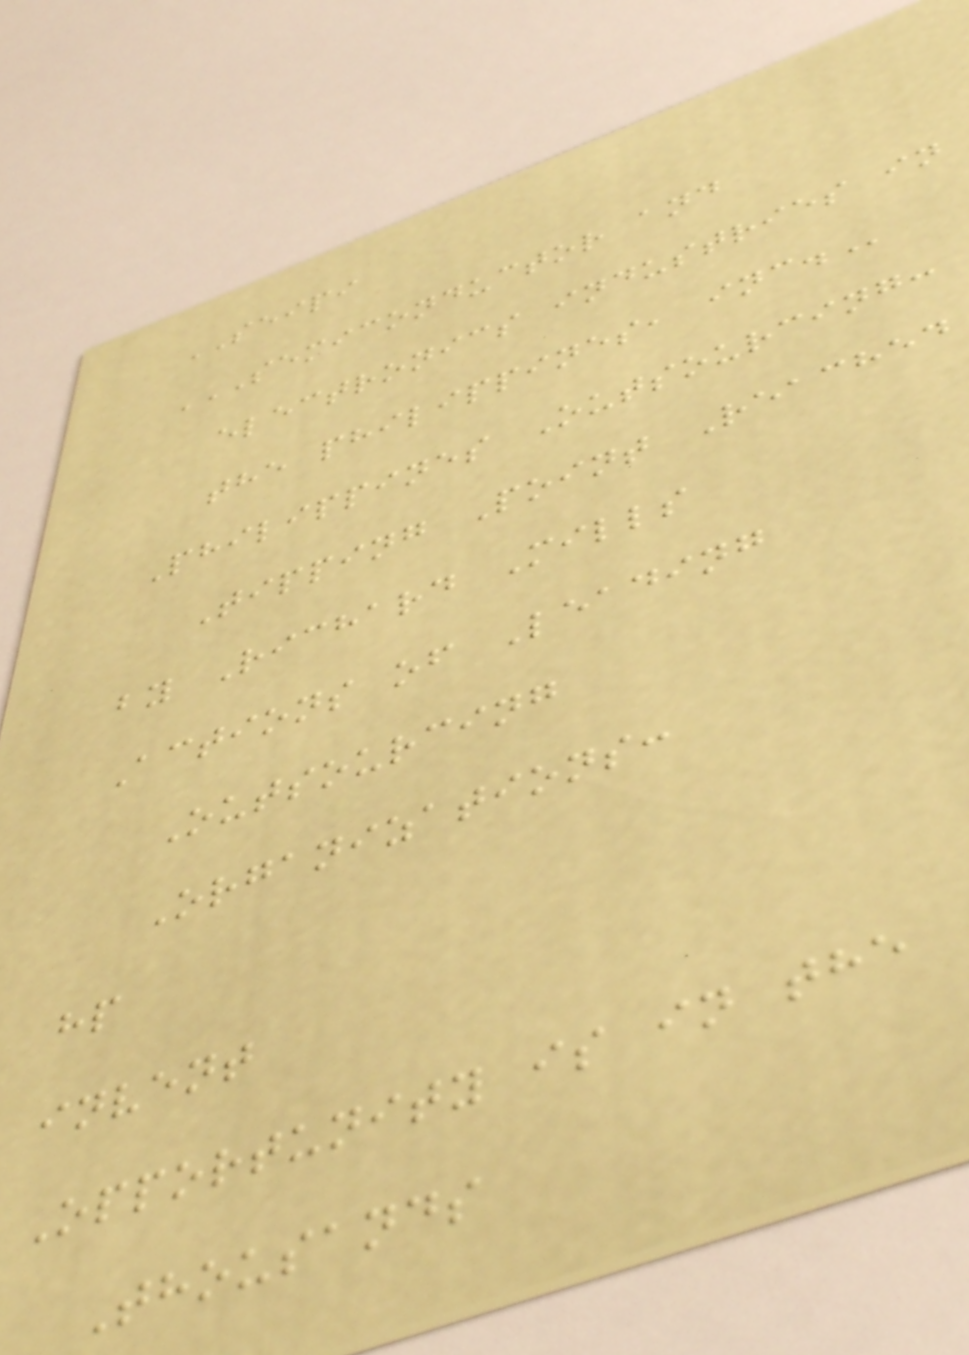SEIPI
SEMICONDUCTOR AND
ELECTRONICS INDUSTRIES IN
THE PHILIPPINES, INC.
Philippines Outsourcing:
Tipping Point Reached
by Richard Mills
Actions of Leading
Outsourcing
Organizations:
hp
invent
Opportunity is in the
Thousands
